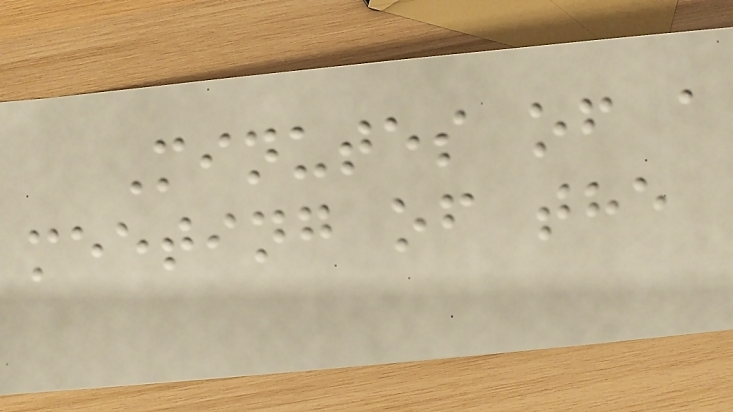Minutes of a
meeting of the
